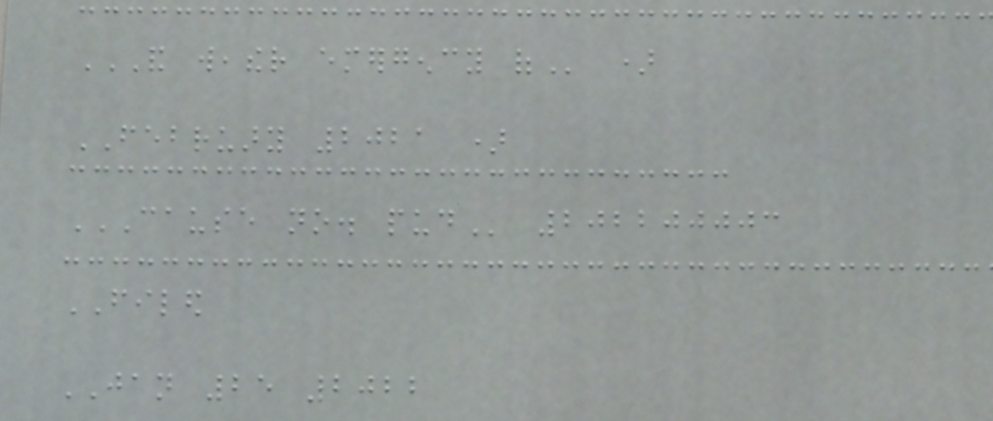AND WEATHER EMERGENCY OF )
FEBRUARY 2021 )
CAUSE NO. PUD 202200003
FILED
JAN 25 2022
